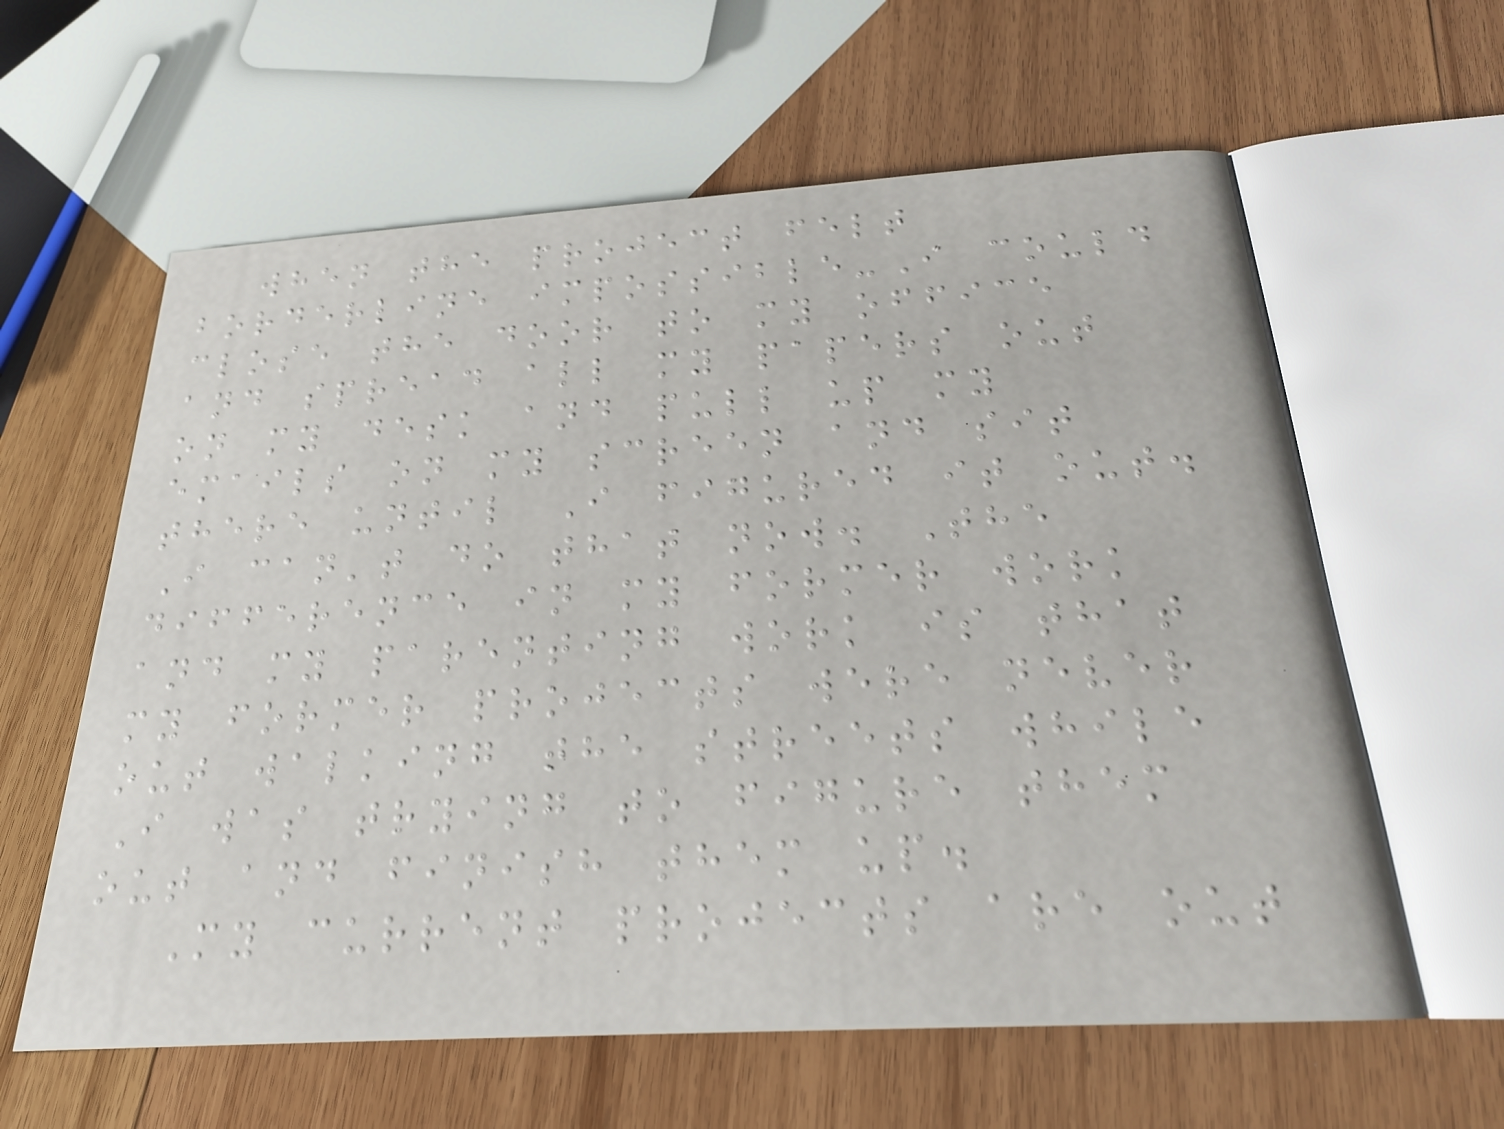when the project felt
borderline impossible-I could
close the door to my office
and spread all my papers out
on my desk and pull up my
emails on my screen and sit
there until I figured it out.
I can't do that now. The
difference in my former work
and my parenting work is that
my former projects were never
out walking the streets while
I was trying to figure them
out and finish them up.
My current projects are out
